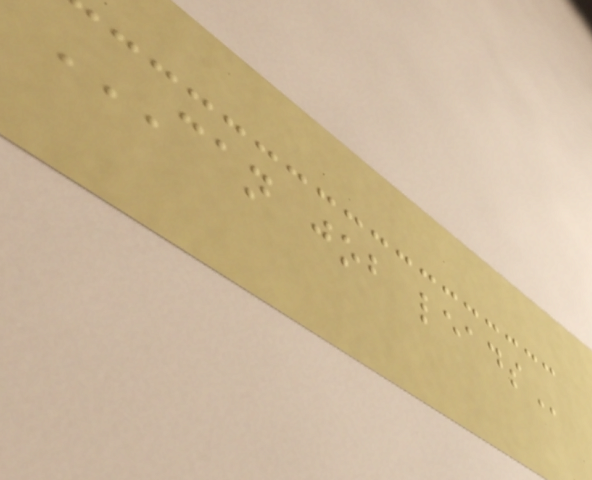CAN JOB LEADS
